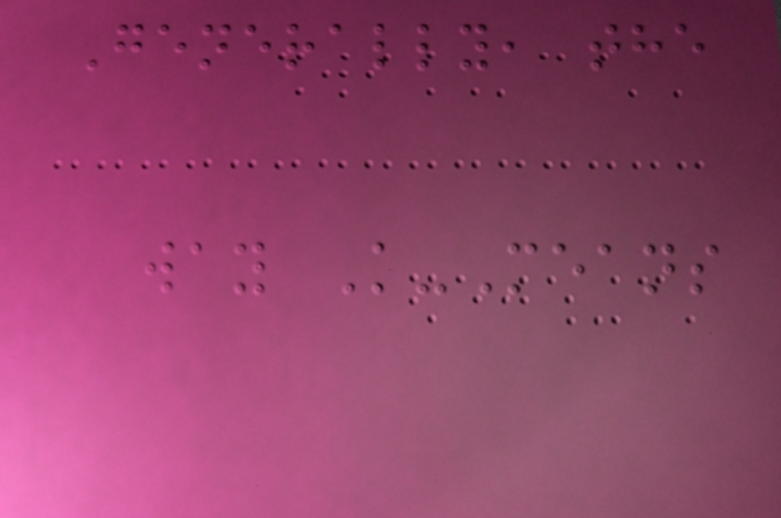Generally, the
way K-Means
